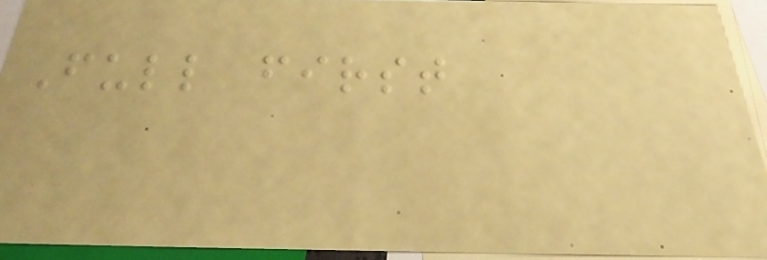Full first
